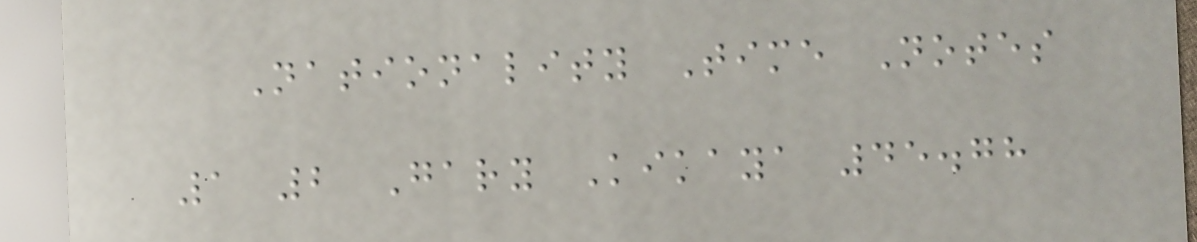Nationality Time Notes
1 2 Gary Kikaya 45.78
